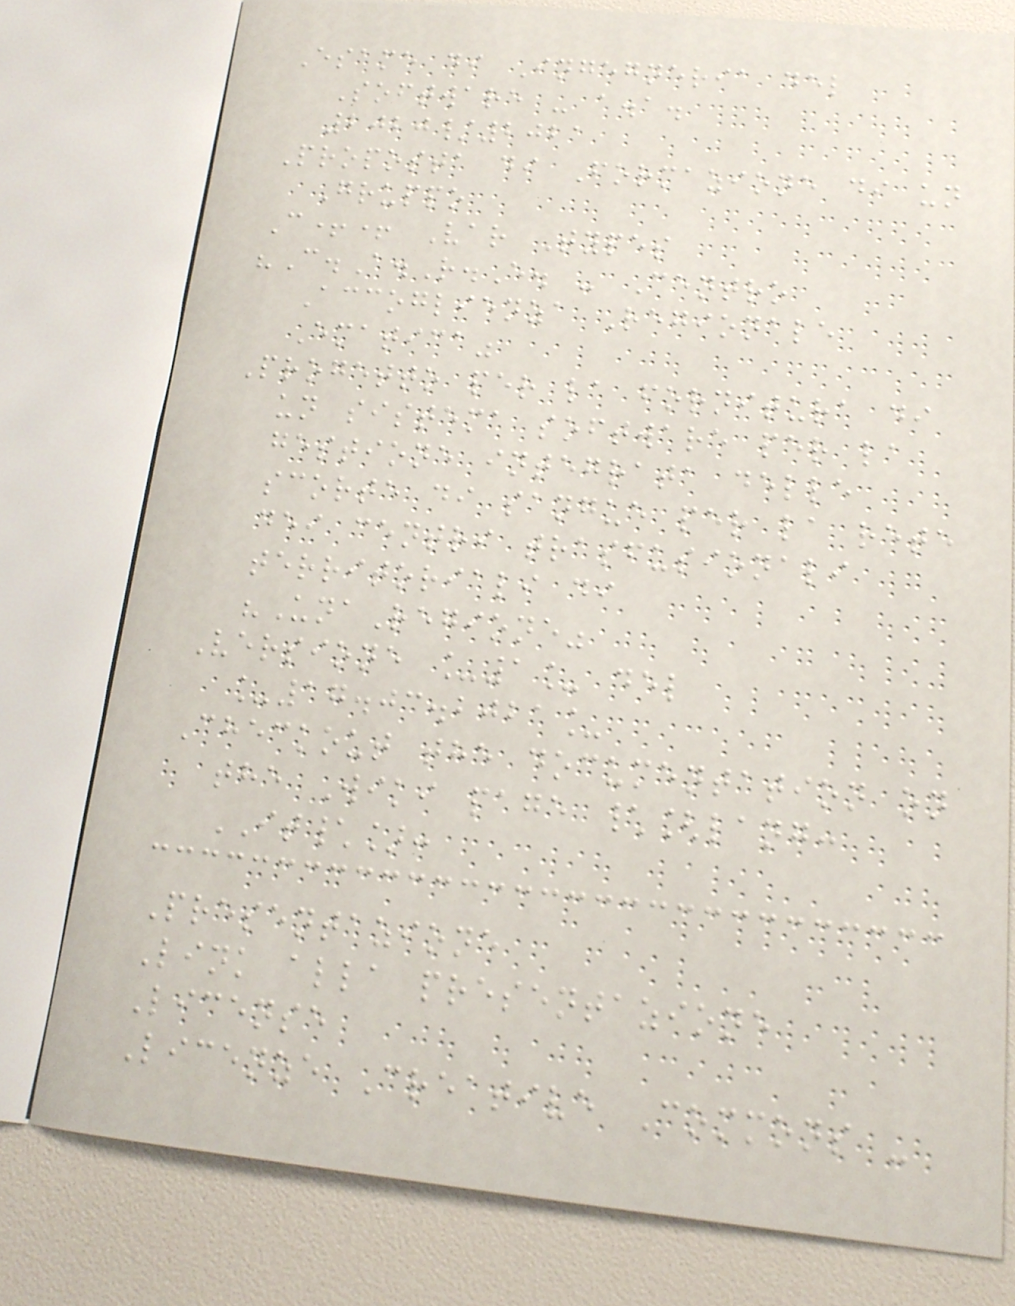Esame di Ingegneria del
Software - a.a.
2020/2021
Proposta di Formazione di un
Gruppo
C++ Var Types
"C.A.R.E. - Centro
Accoglienza Regionale
Ematica"
Progetto per la fornitura di
un sistema software per la
gestione integrata delle
scorte di sangue per la rete
dei centri trasfusionali
territoriali di
"UnaRegione"
Versione _1_ del
_17.03.2021_
Checkout the documentation on
the Wiki page \[lang:
IT\]:
Presentazione
Link alla presentazione
License
Licenze Creative Commons -
